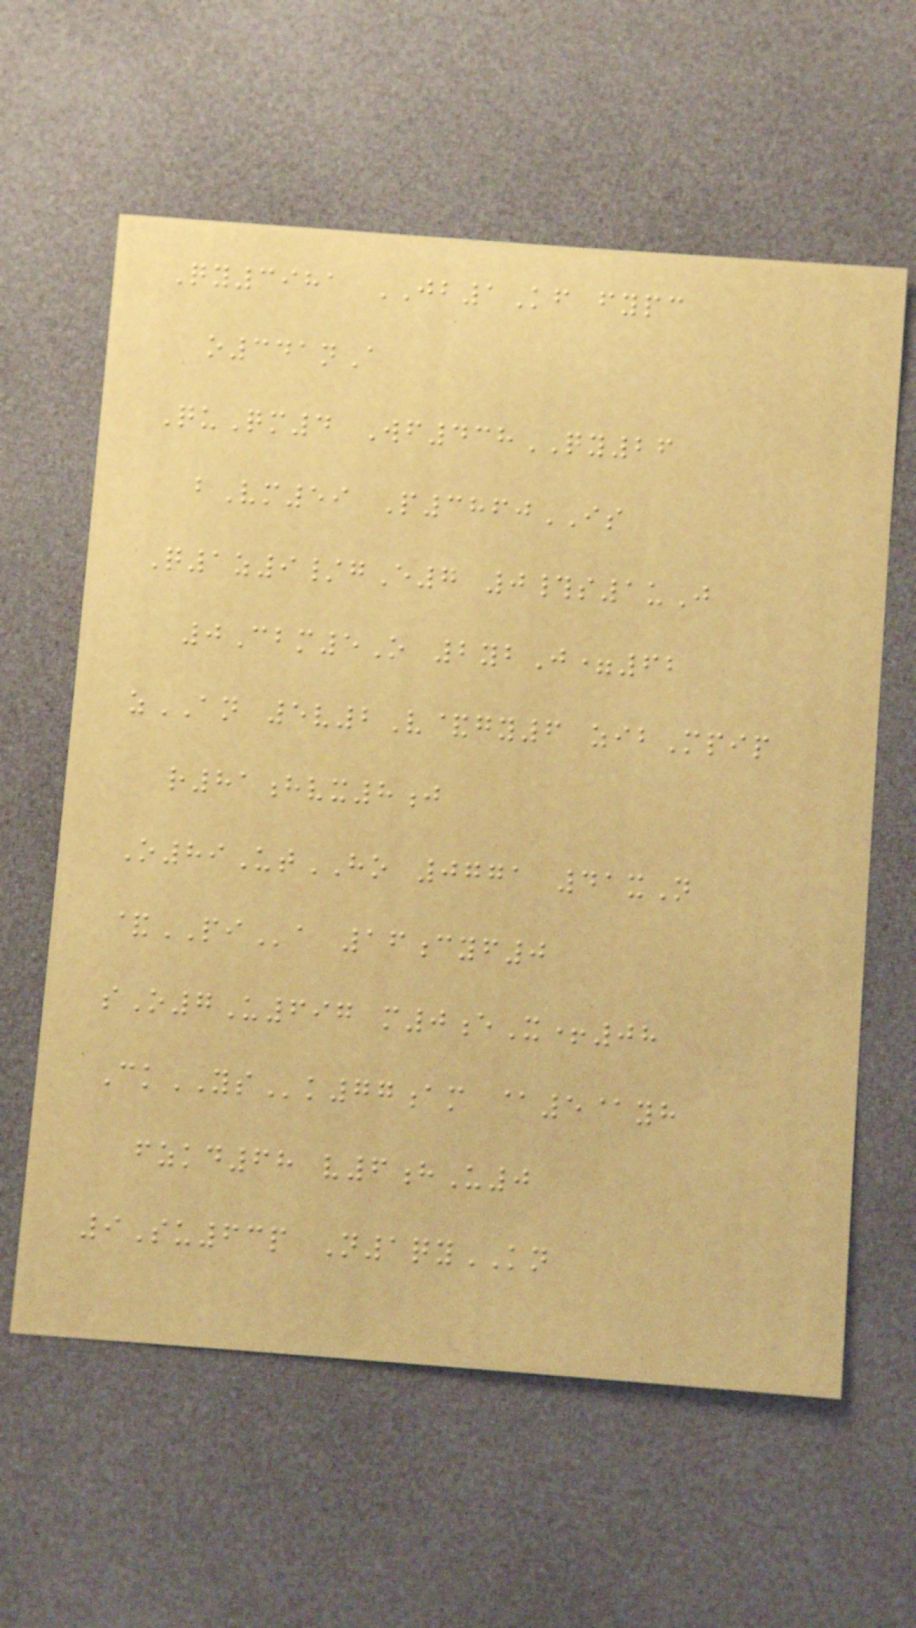Qy3981 JB1Kf fypc
o341nA
QuQm4 Wf438QY26
bVm59 P3860IS
Q1z9/gE7 0#s1uJ
0Cbm5O 2ybJ=62
zAN 5v2V&gy6 zibMpip
r81hvx8j
O89UtHO 0771 41xN
&PIa 16cyf0
sO7U697 m0eX+08
CkYSk77am @5@yh
fzkd68 v6hU0
9Su63p N1qyKN
